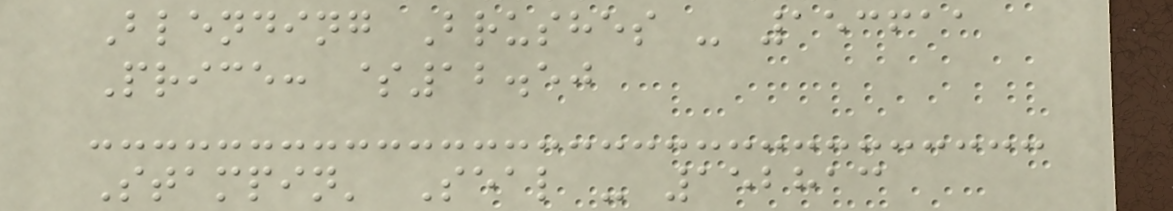Blending Brushes - 153611
Price: $12.50
Stampin' Seal - 152813
